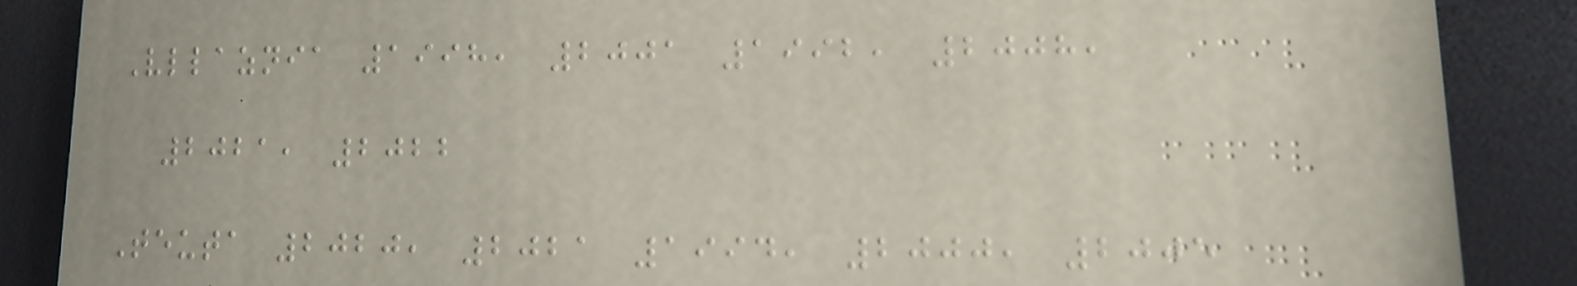Vllaznia 1998, 2001 1992, 2008,
2021, 2022
Teuta 2020, 2021 1994, 2000, 2005
